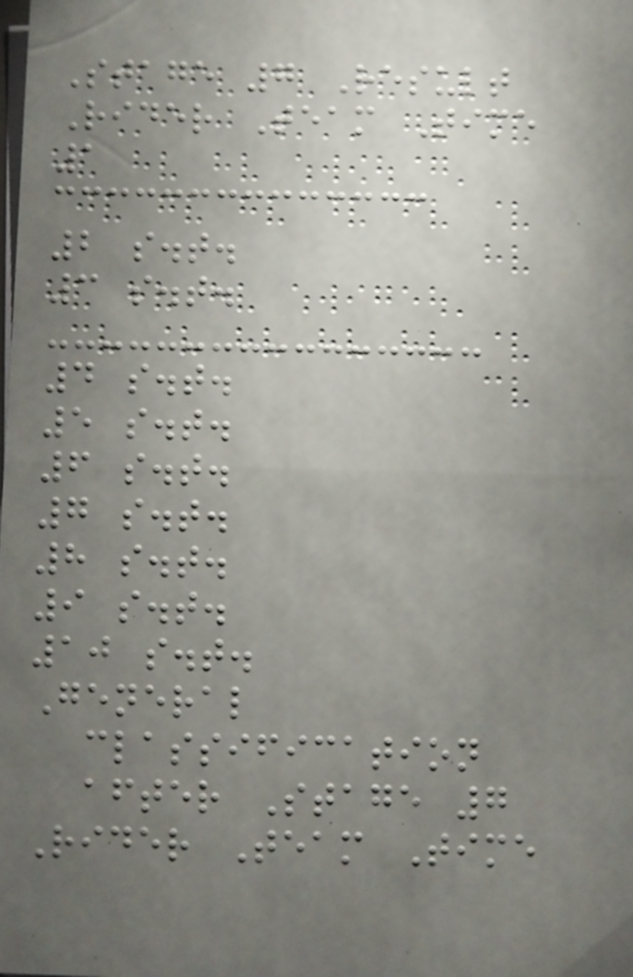Stage 7 Result
Rider Team Time
1
2 s.t.
3 s.t.
4 s.t.
5 s.t.
6 s.t.
7 s.t.
8 s.t.
9 s.t.
10 s.t.
General
classification
after Stage 7
Rider Team Time
